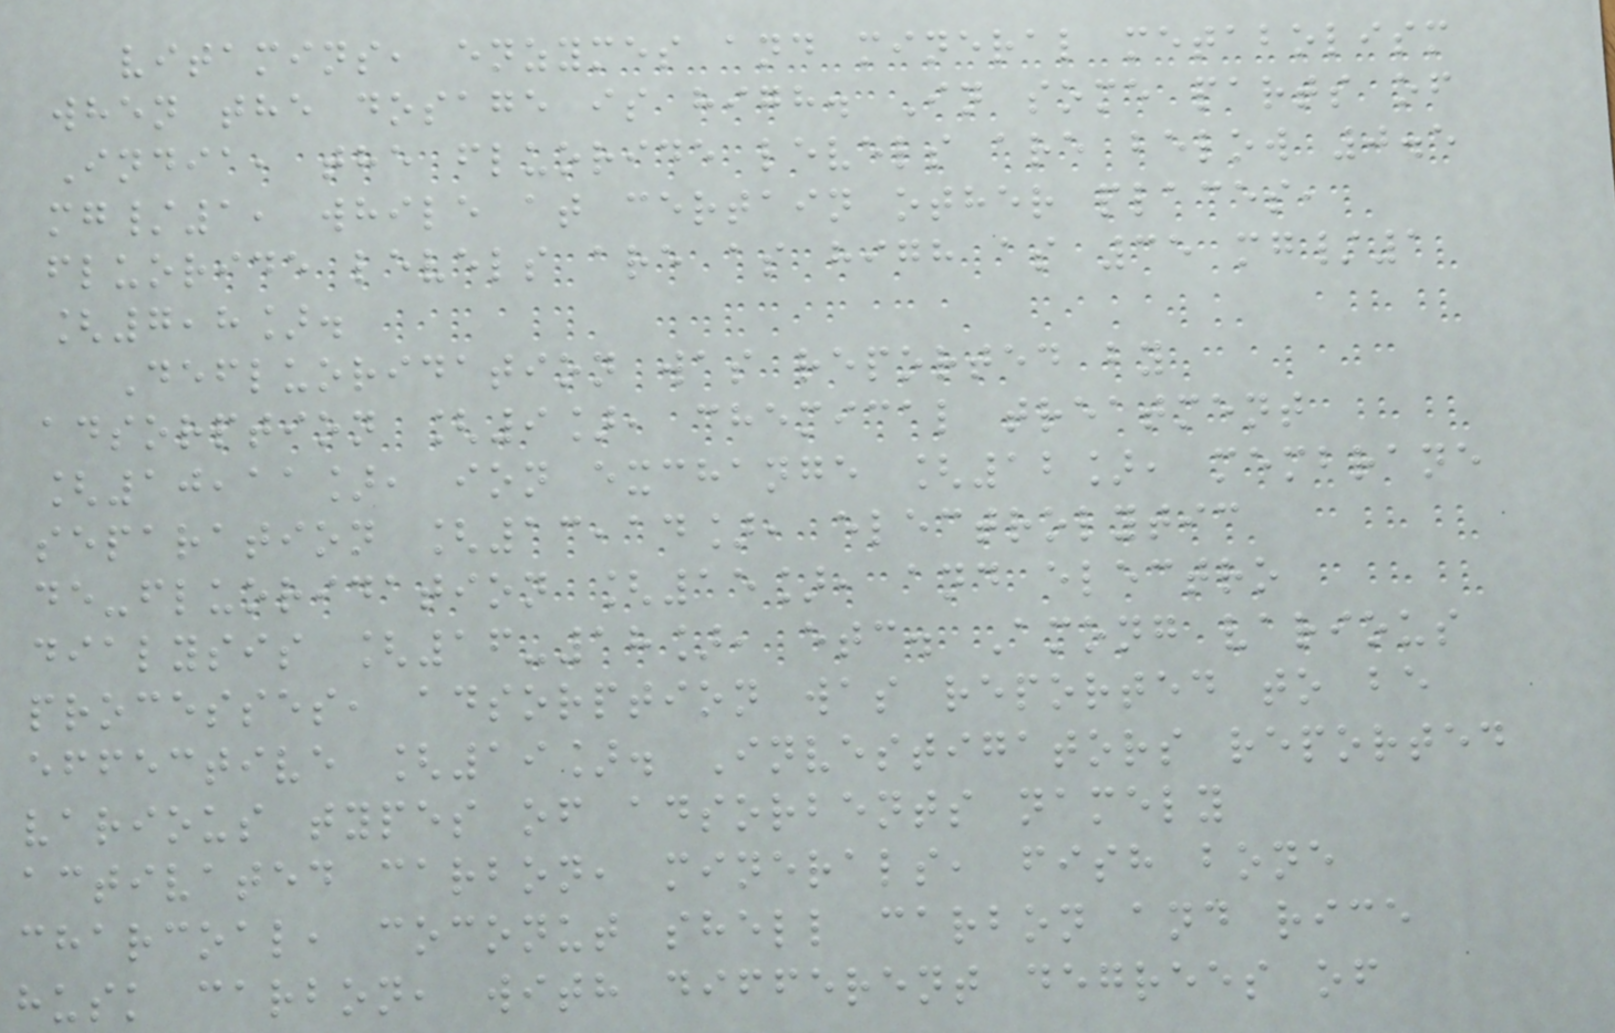vitamins, enzymes and mineral metabolism
when the dosage is high. In some parts of
India, the fluoride levels are below 0.5
mg/1, while at certain other places,
fluoride levels are as high as 35 mg/1
[7,8].
Defluoridation was reported by
adsorption [9], chemical treatment
[10,11], ion exchange [12], membrane
separation [13,14], electrolytic
de-fluoridation [15], and electro
dialysis [16-18], etc. Among various
processes, adsorption was reported to be
effective [19]. Investigators reported
various types of adsorbents namely
activated carbon, minerals, fish bone
charcoal, coconut shell carbon and rice
husk carbon, with different degrees of
